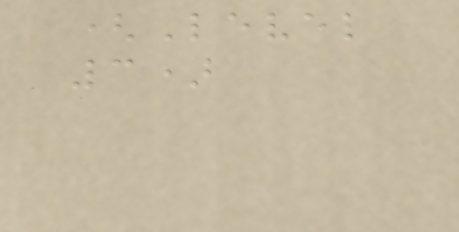(Level
3)
